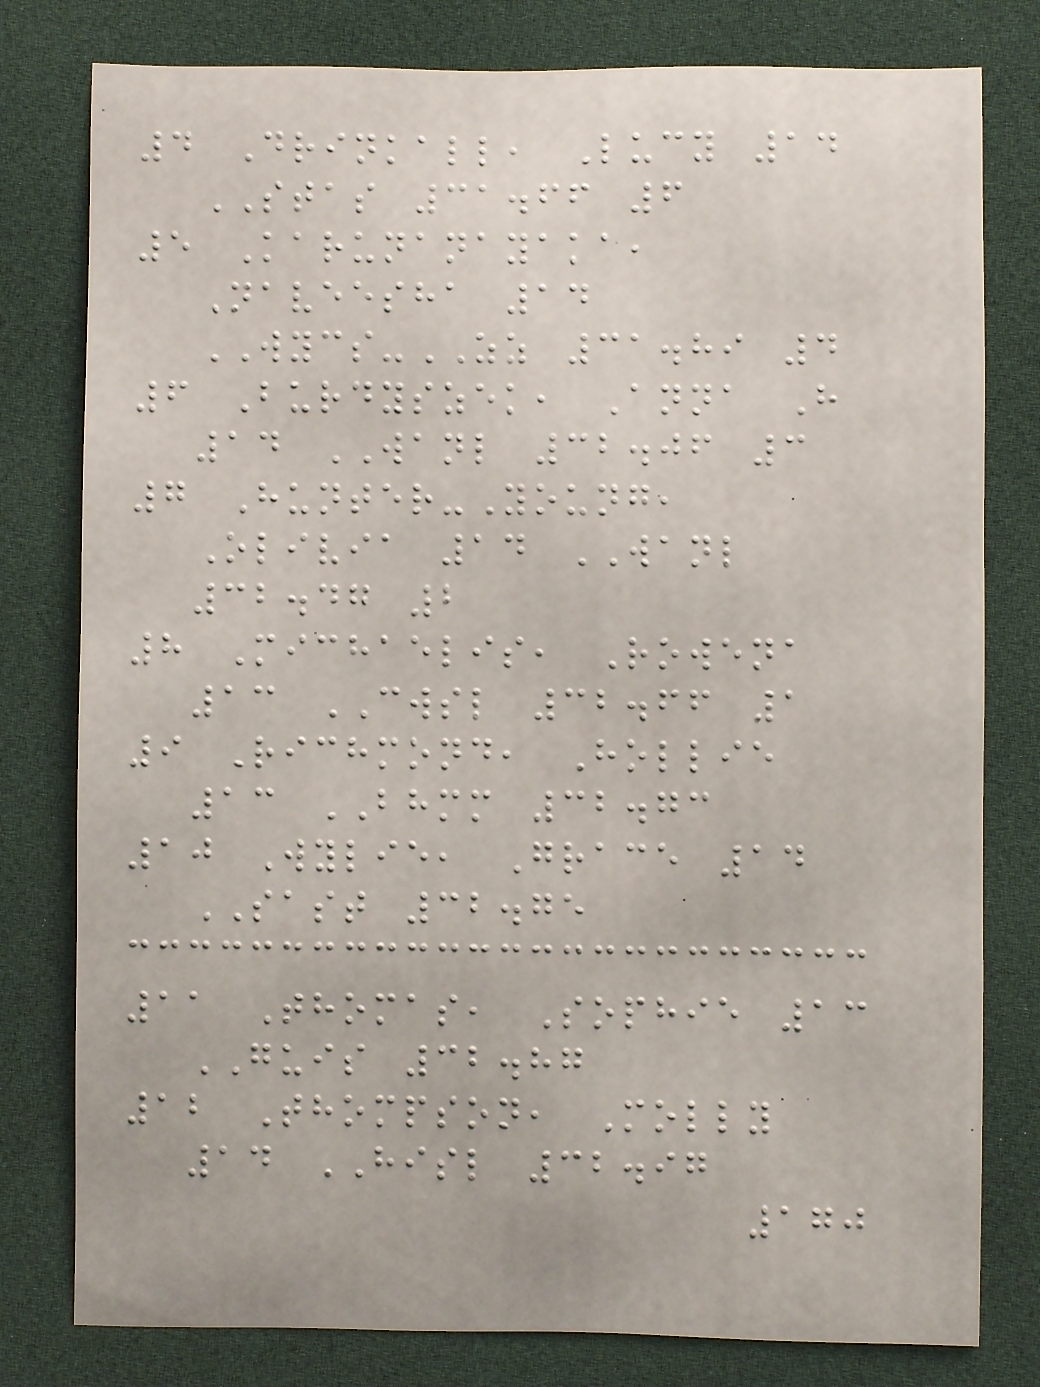4 Drinkall, Lucy 14
STAS 31.66 6
5 Karunanayaka,
Naveesha 14
WYCS-ZZ 31.89 4
6 Burdyszek, Anna H
14 WANL 32.06 3
7 Hunter-Young,
Olivia 14 WANL
32.47 2
8 Michaelis, Rowena
13 CWSL 32.66 1
9 Richmond, Hollie
13 BHMM 32.73
10 Wylie, Grace 14
SAST 32.75
11 Thomas, Sophie 13
GUIS 32.87
12 Thompson, Molly
14 HISL 32.97
170
